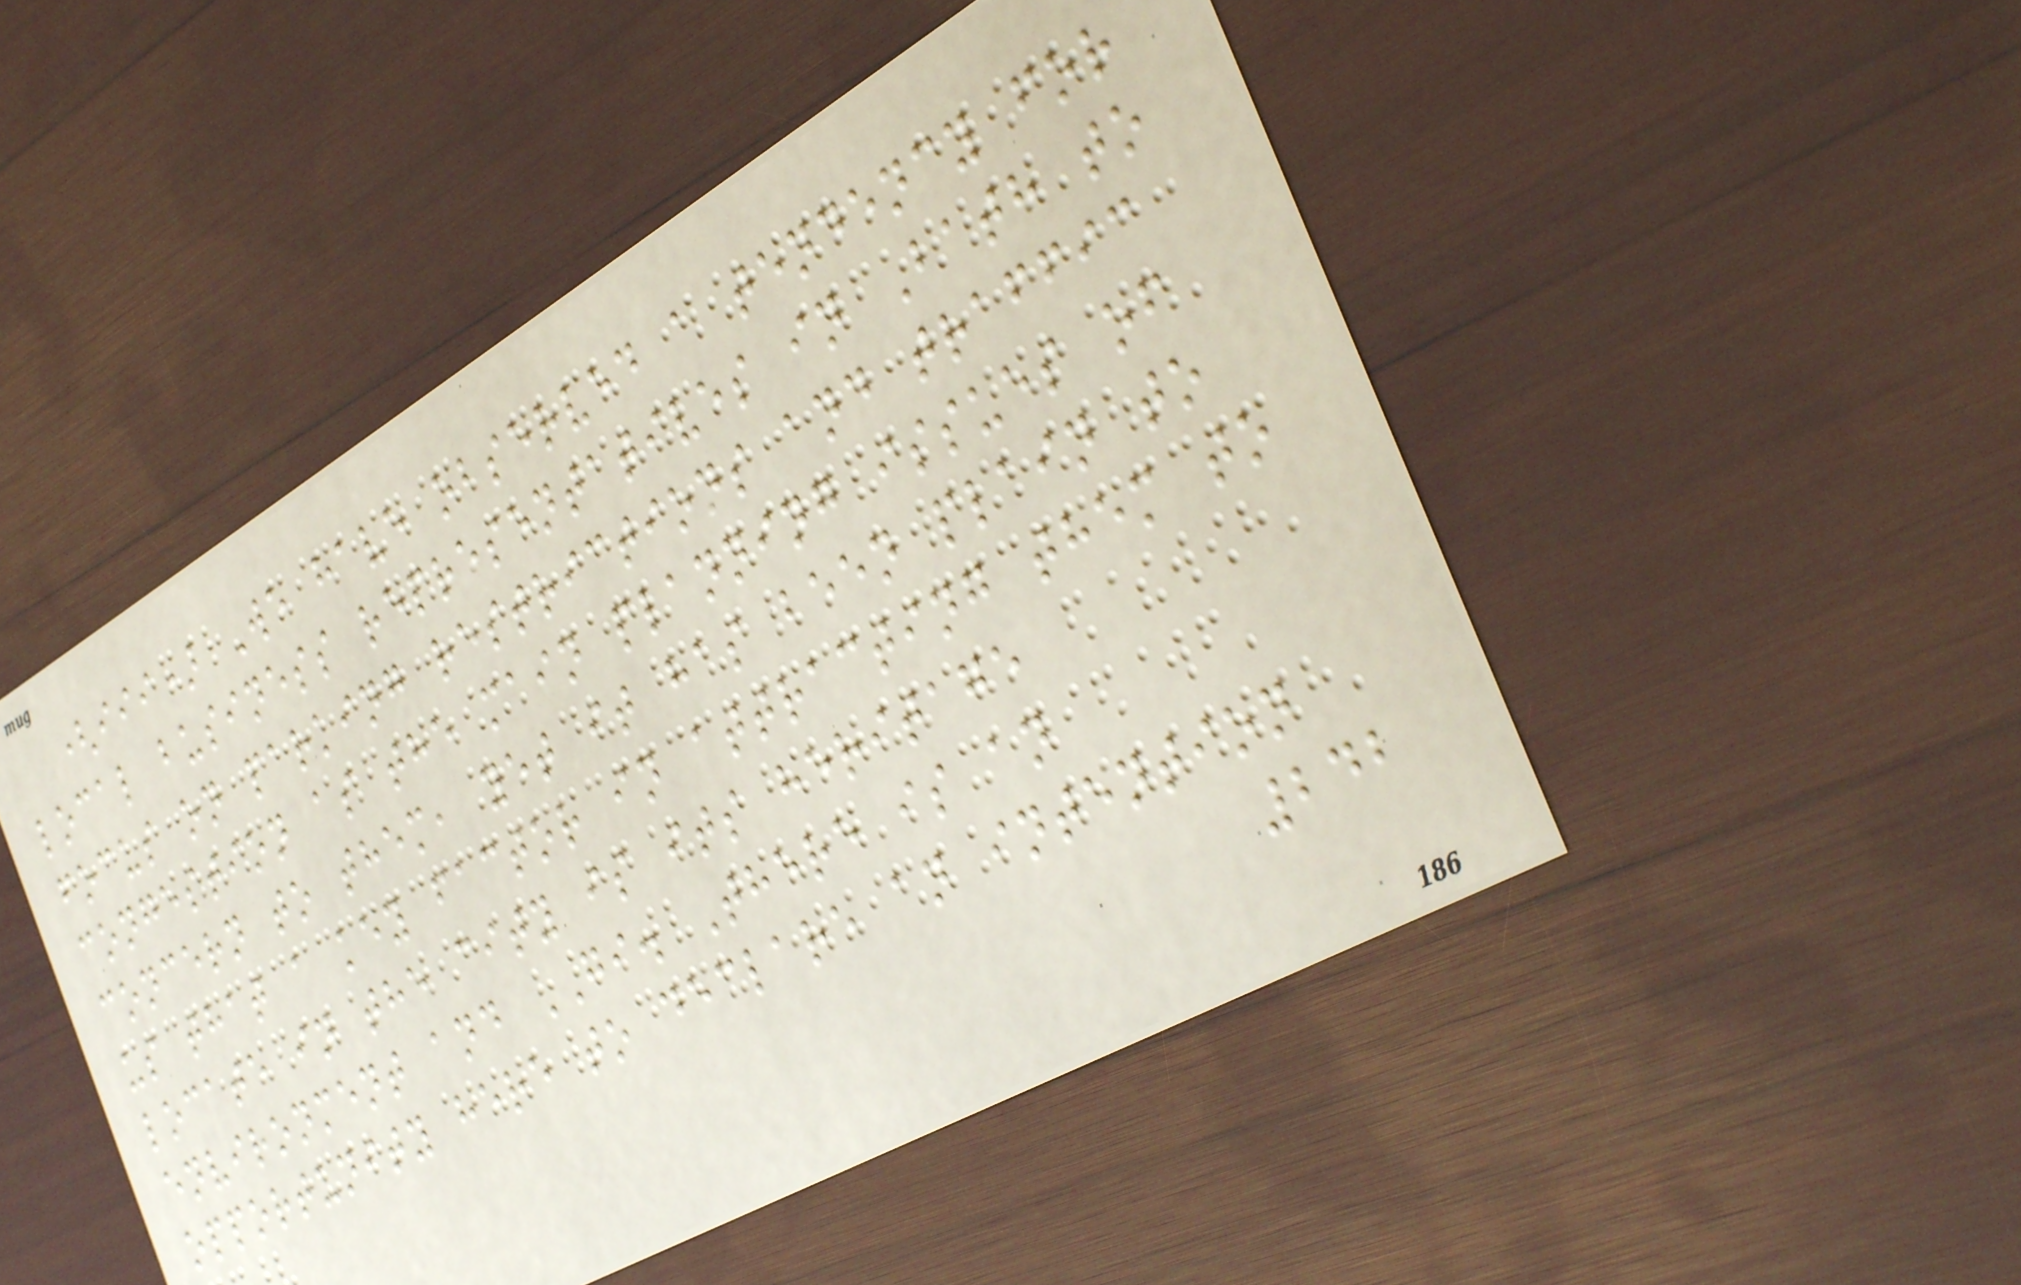(iii) We have observed a tendency for
local business representatives in Bath to
focus on parking restrictions and traffic
congestion as the main planning issues of
concern to them, yet it has been plain to
us that a key factor in attracting them to
locate in the city is its heritage
environment and GI. There is an
opportunity here to declare an intention
242
